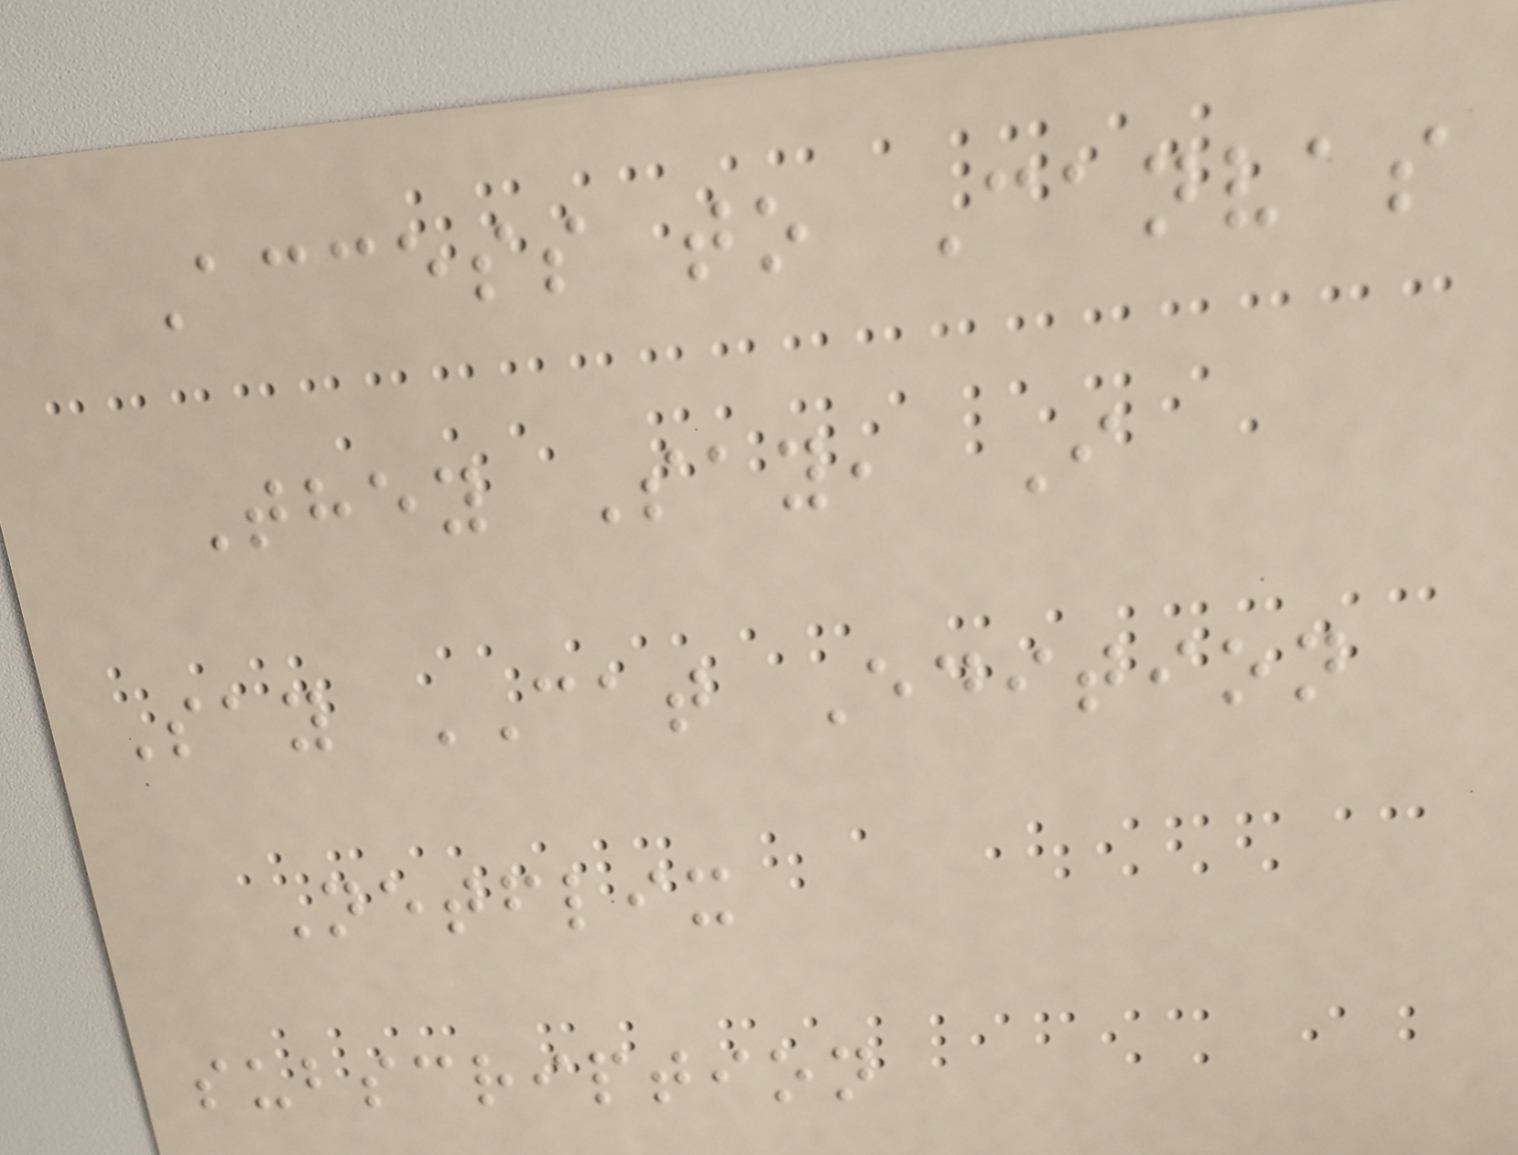Access to Canvas
They Say, I
Say CAT Edition
Netflix
subscription
